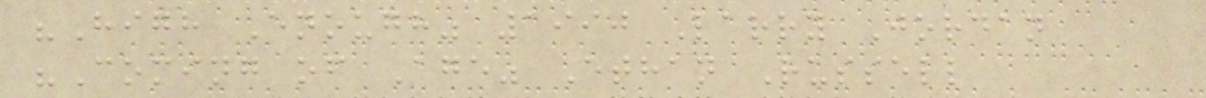"High Enough" 1990 Larry Jordan
"Coming of Age" Ethan Russell
